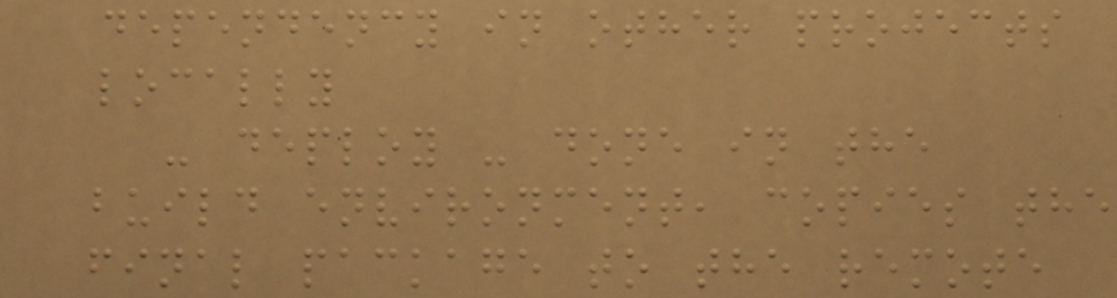dependency in other projects
locally
- deploy - done in the
build environment, copies the
final package to the remote
